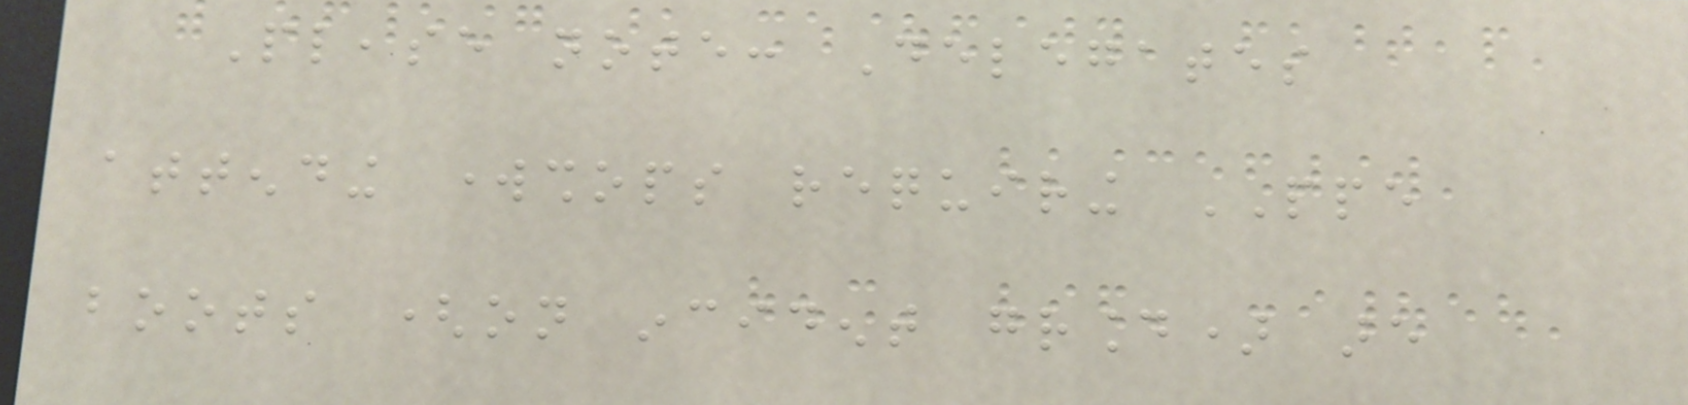Please note: Delegates
attending workshops requiring PPE
boots (on incident ground) are
